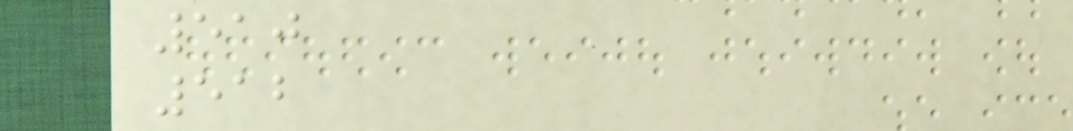510
512
